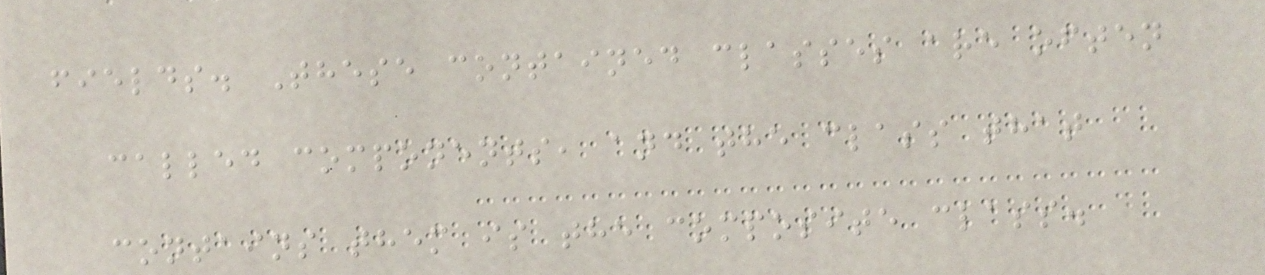fields. These contained classes are often
called components, and the class that
contains them is the composite class.
